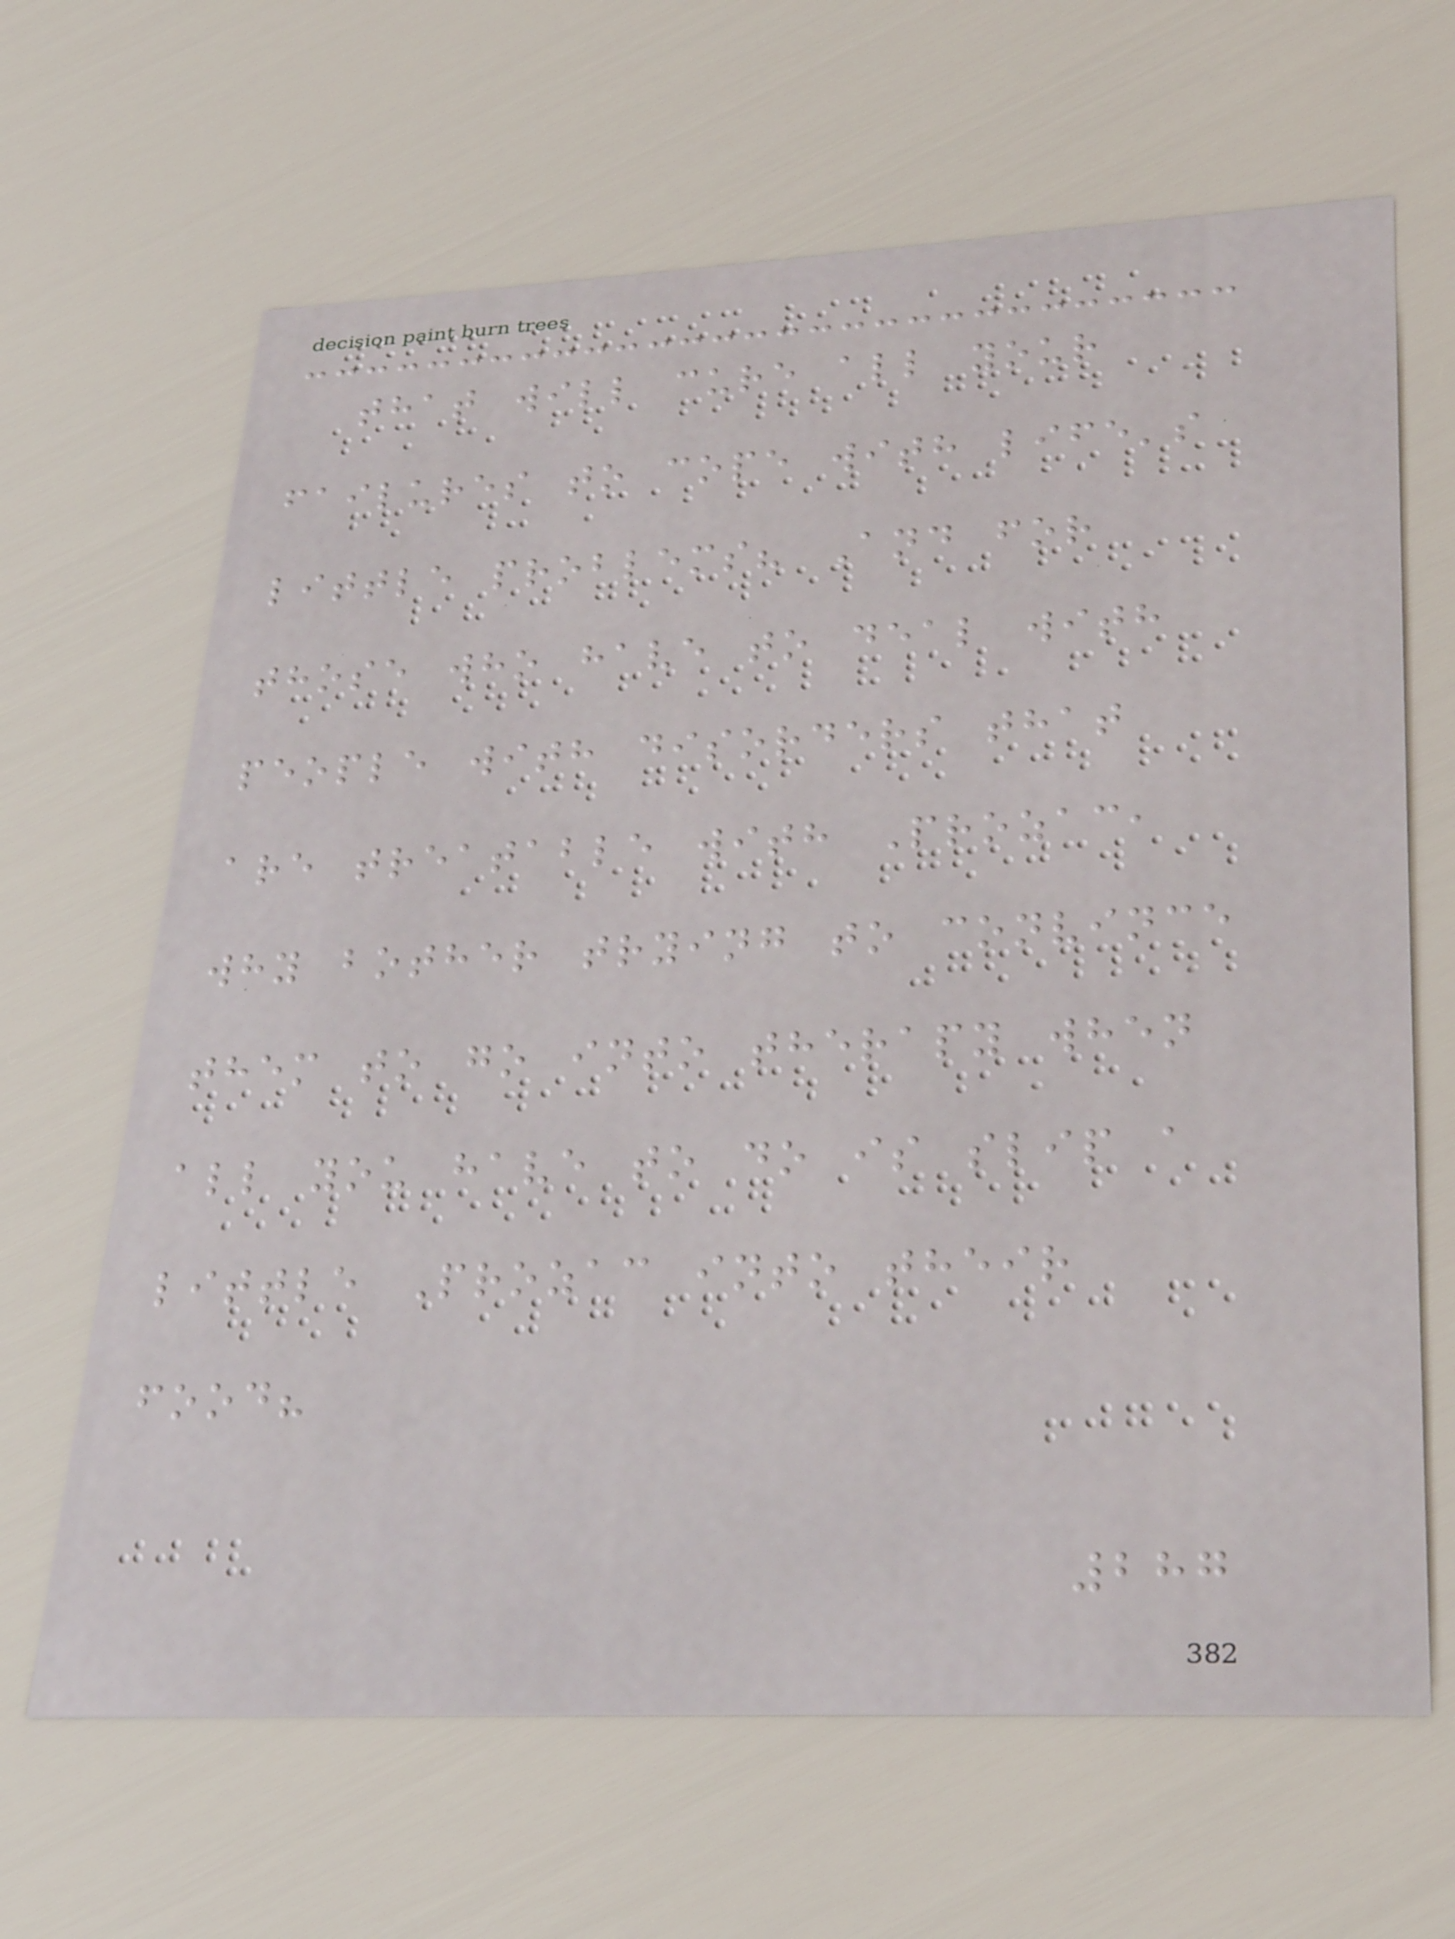that will cure all your
failures to cope with life's
little problems? And for
those who have to deal with
people with disorders that
are treatable with Prozac,
why bother trying to convince
them to go into therapy when
all you have to do is slip a
little Prozac into their
food?
287
